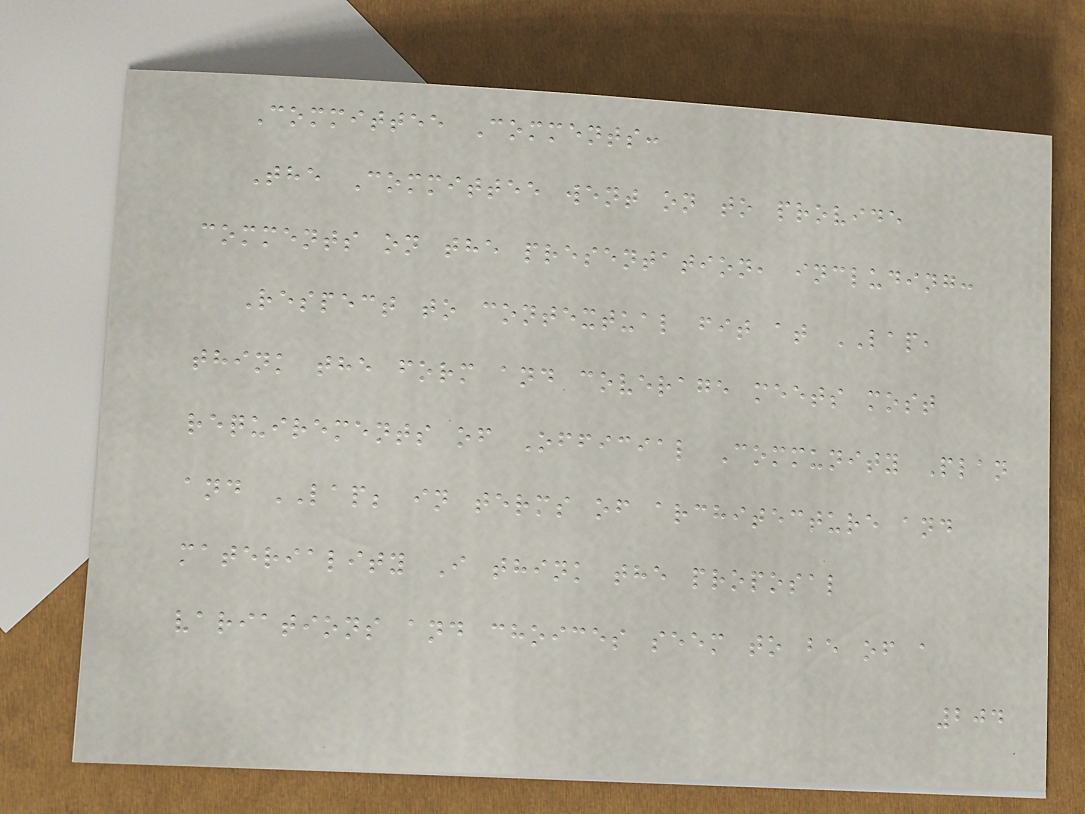Committee Comments:
The Committee went on to provide
comments on the presentation, including:
Respect to contextual fit at LAP,
think the form and coverage meets most
requirements of Official Community Plan
and LAP; in terms of architecture and
materiality I think the proposal
variations and choices seem to be of a
204
